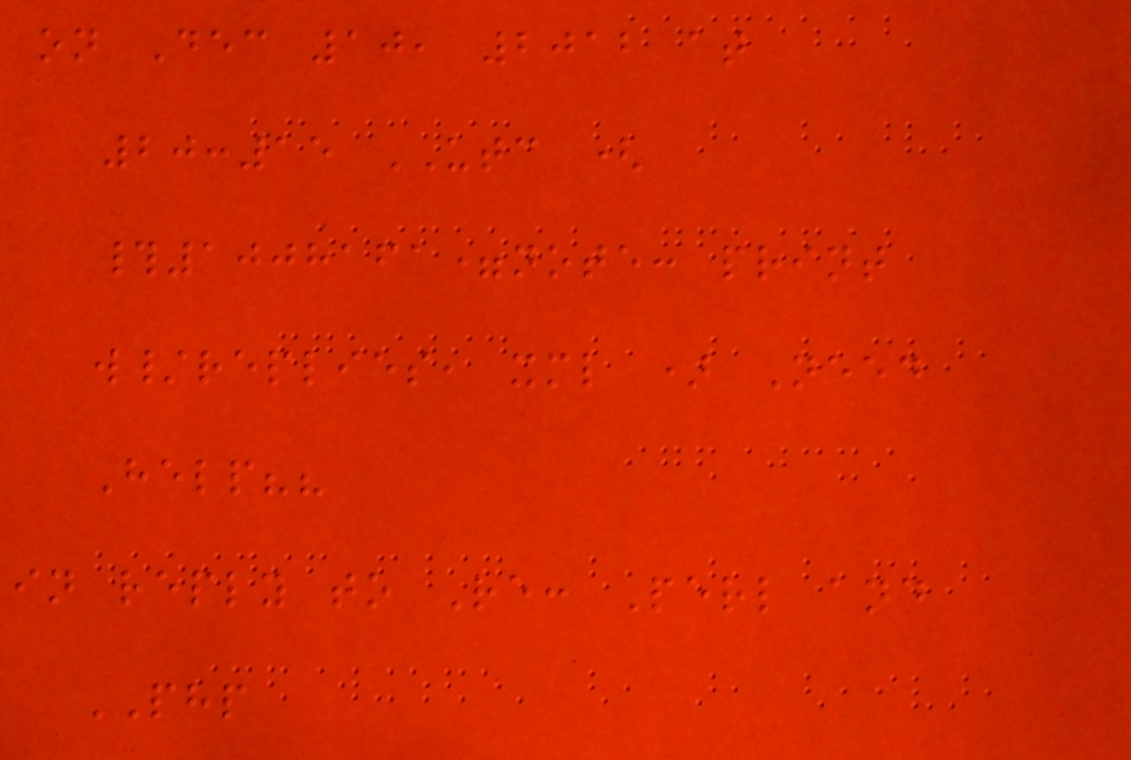on Dec 10, 2012 at
20:15 UTC (
#1008161=note: print
w/replies, xml ) Need
Help??
in reply to Re: Perl and
PHP
